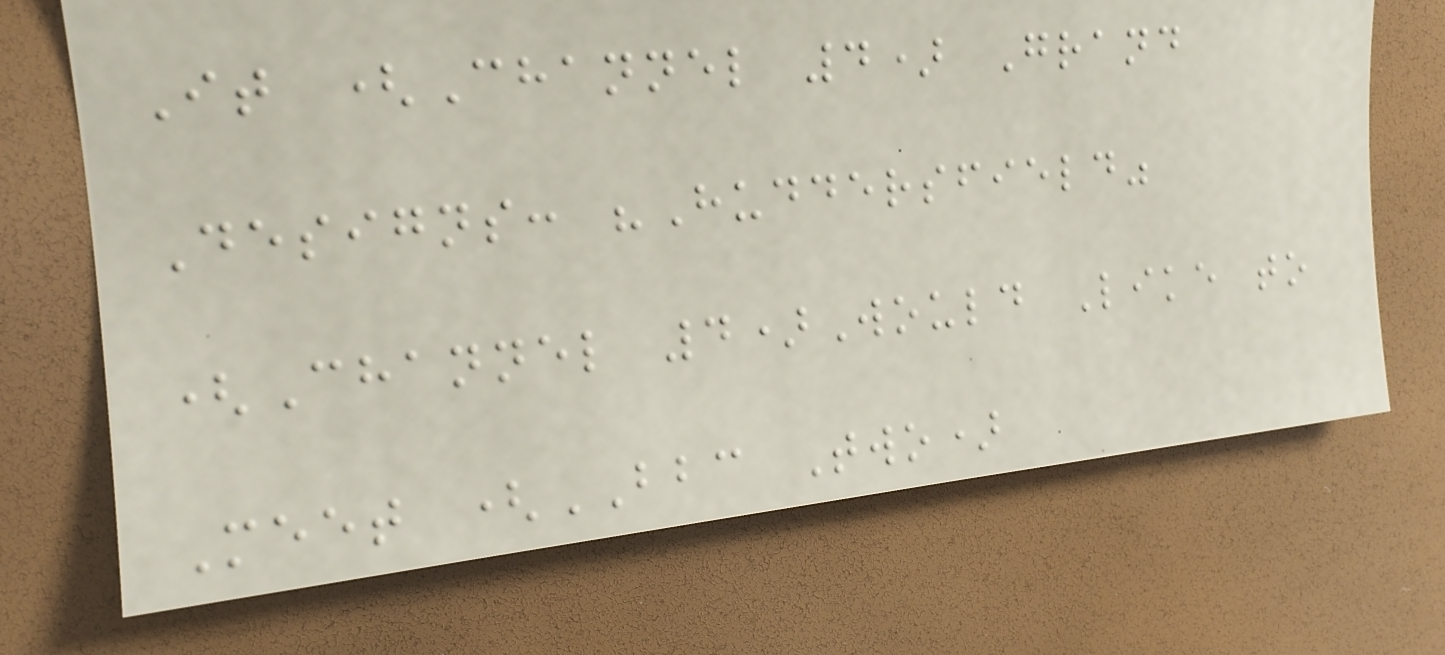It (Channel 4) Grand
Designs: "Huddersfield"
(Channel 4)Would Like to
Meet (BBC Two)
